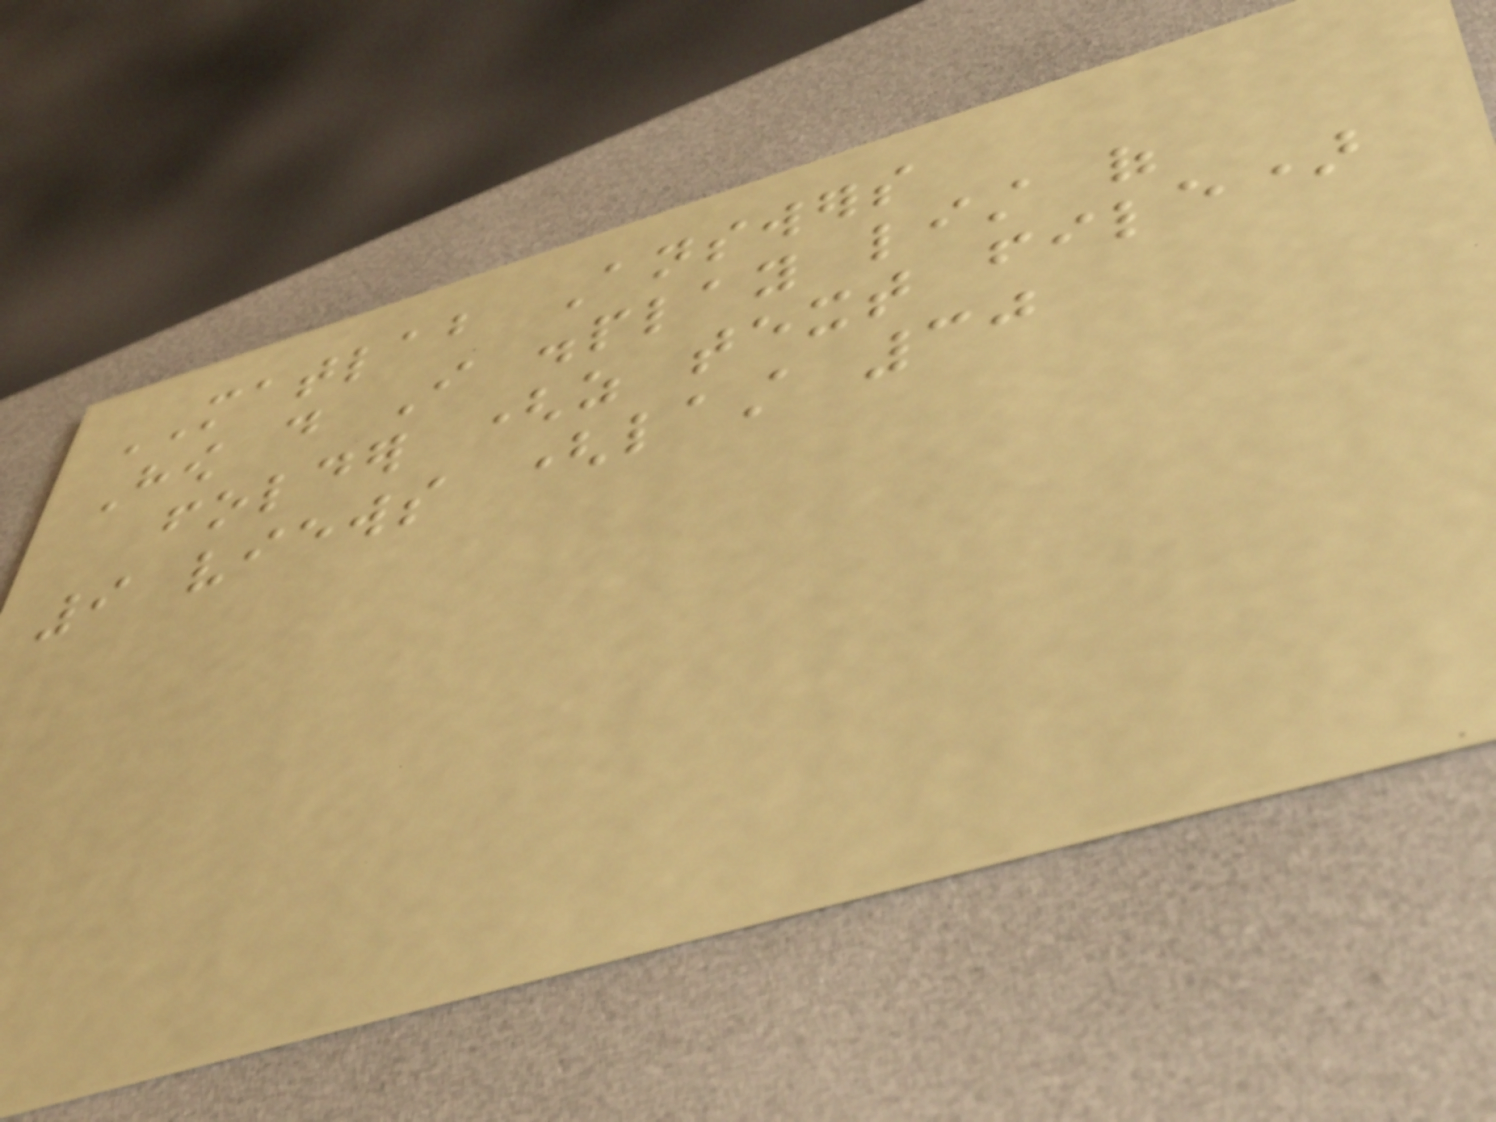MATLAB Answers
How do I display list of
folder (as text file)
9 views (last 30
